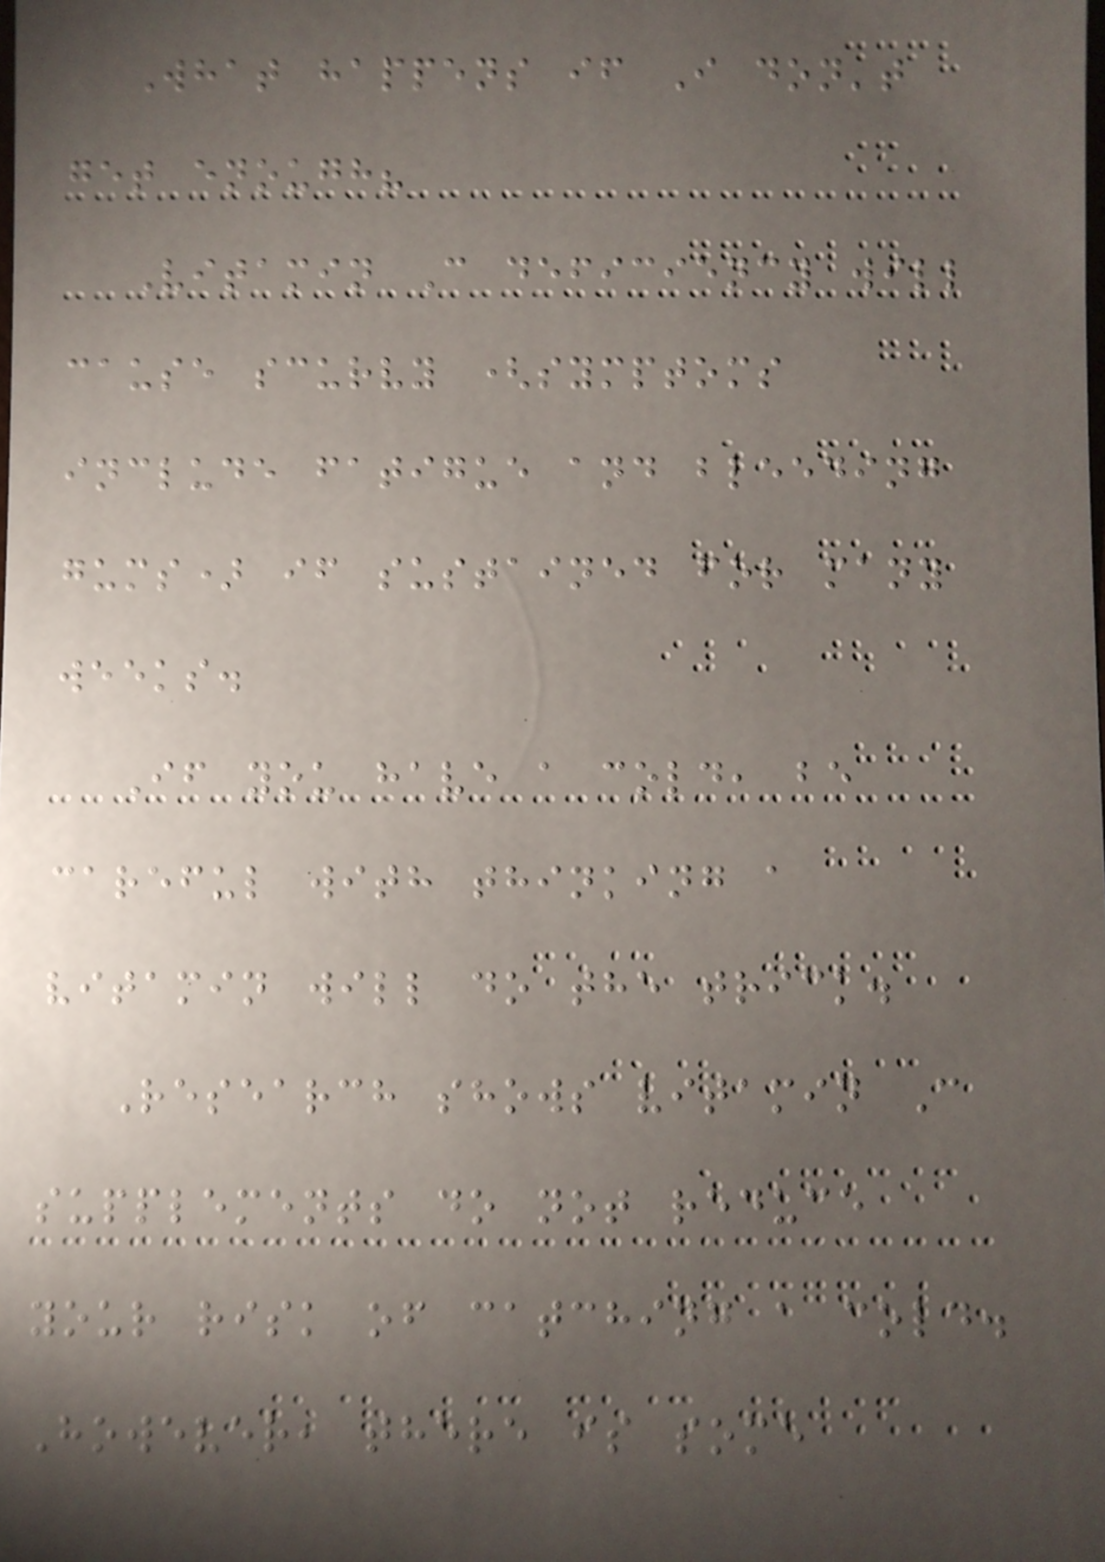What happens if I don't
get enough?
Vitamin C deficiency will
cause scurvy (symptoms
include fatigue and bleeding
gums) if sustained for many
weeks.
If you have a cold, be
careful with thinking a
vitamin will do the trick.
Research shows vitamin C
supplements do not reduce
your risk of catching a cold.
However, there is some
